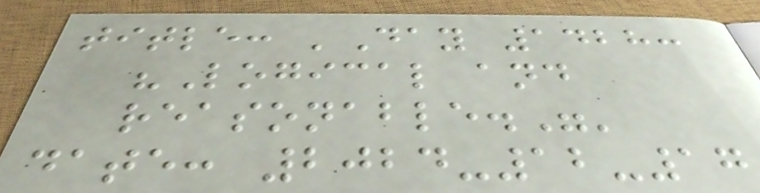title: 'Day 1428:
"Logical and
reasonable."'
date: 2024-12-17
